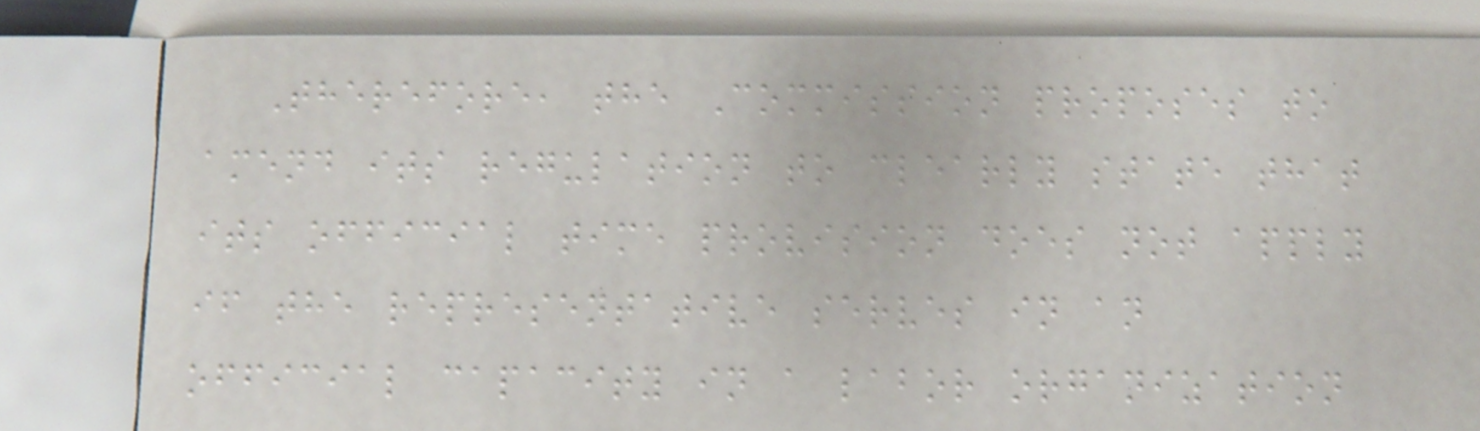Therefore, the Commission proposes to
amend its regulation to clearly state that
its official time provision does not apply
if the representative serves in an
official capacity in a labor organization
